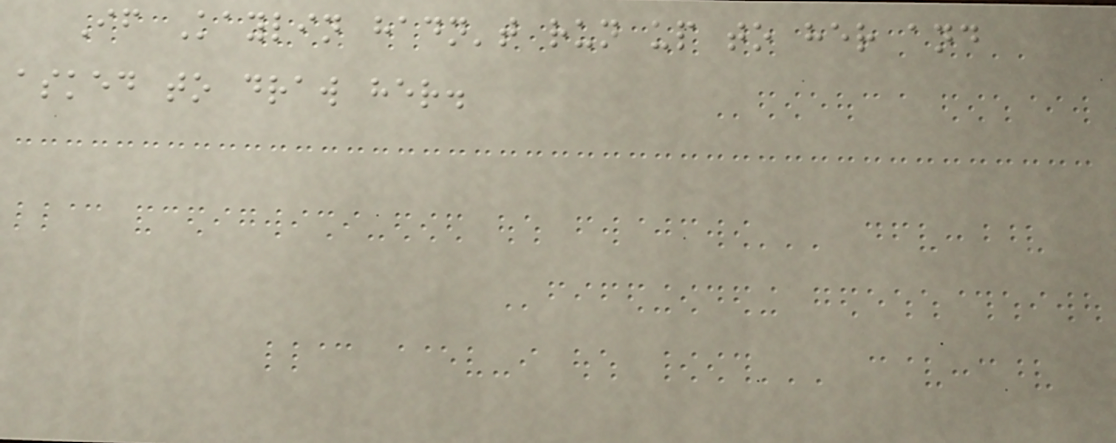If Kaylin hadn't run up to her and
asked to draw her.
